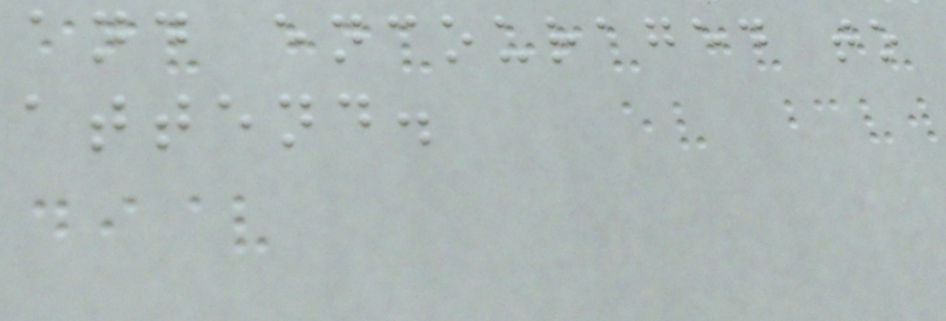and encouraged to
attend.
